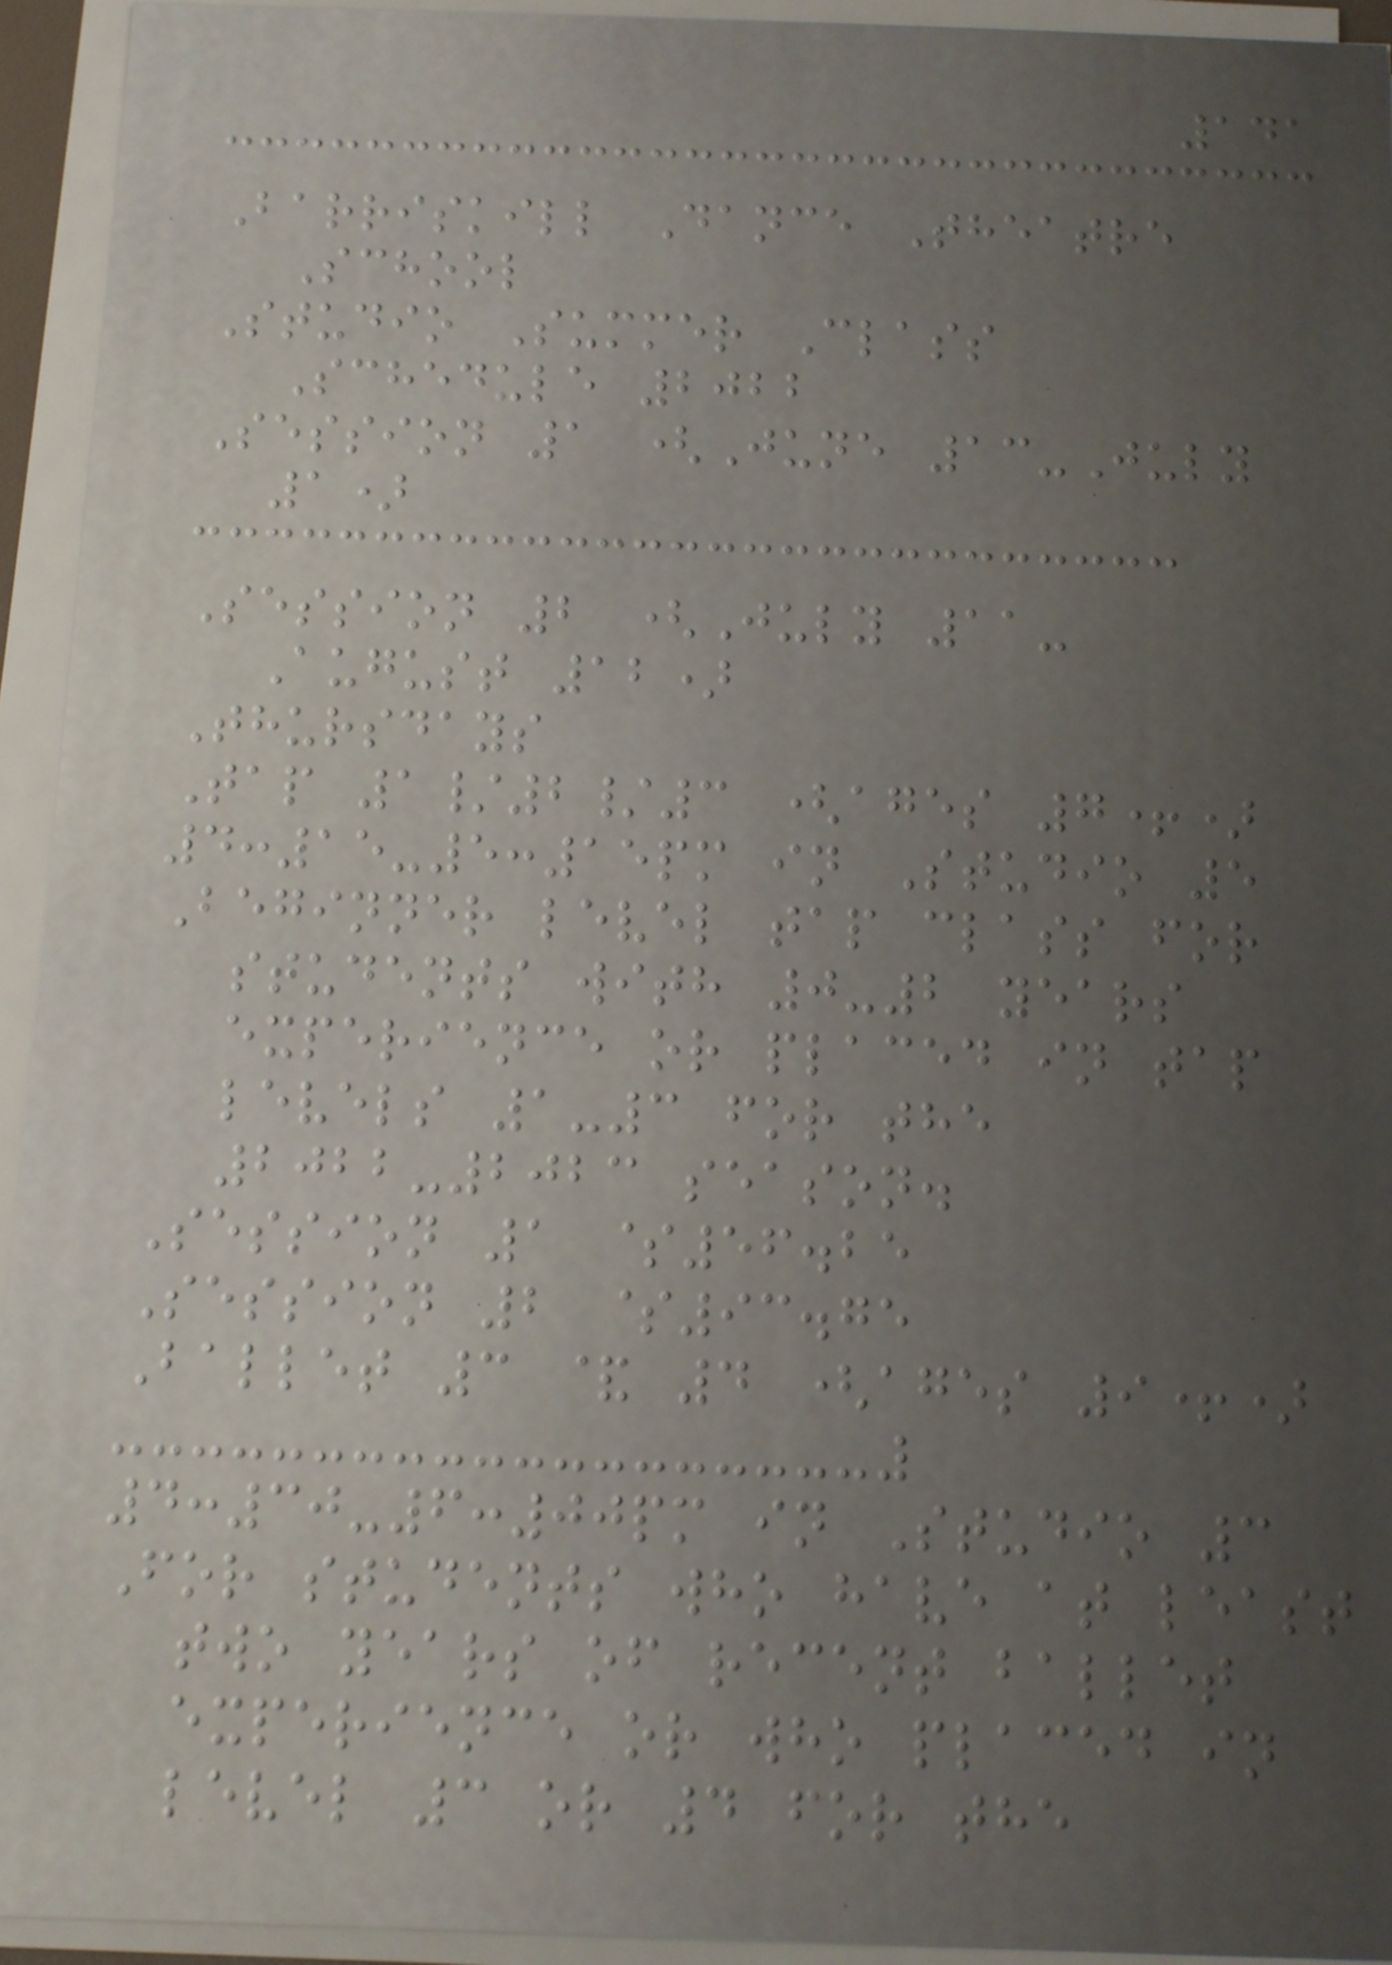141
Barriskill Dance Theatre
School
Studio Summer Class
Schedule 2022
Session 1 (June 13-July
1)
Session 2 (July 11-
August 12)
Thursdays
Tap 1/2/3 (ages 7+)
4:15-5:15pm in Studio 5
Beginner level tap class for
students with 0-2 years
experience or placed in tap
levels 1-3 for the
2022-2023 season.
Session 1 $56.25
Session 2 $93.75
Ballet 3 & 4 (ages 9+)
4:30-6:00pm in Studio 3
For students who have at least
two years of recent ballet
experience or who placed in
level 3 or 4 for the
